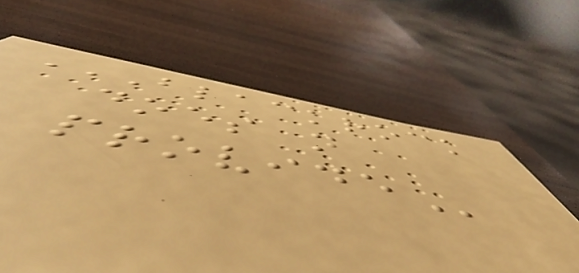BLACKROCK
DOES NOT
PROVIDE
